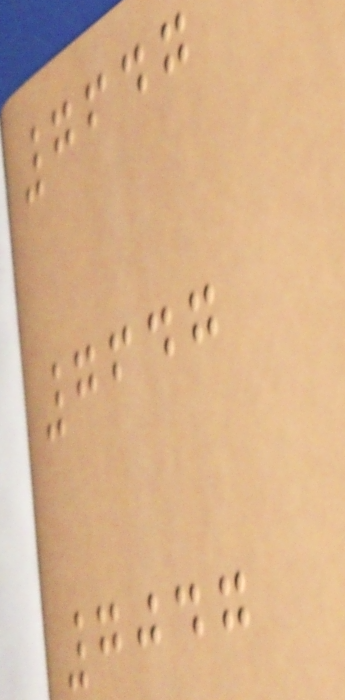7647
7647
7047
